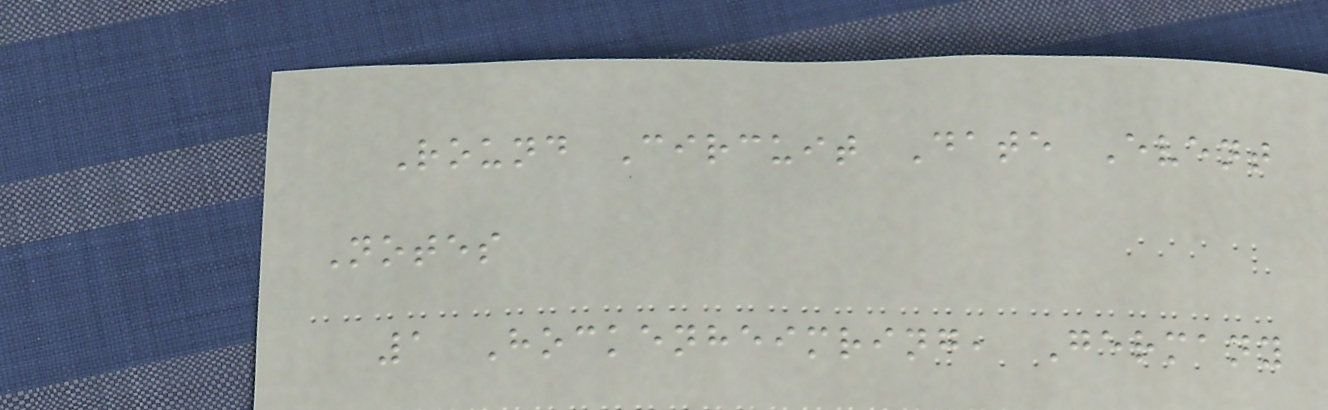Round Circuit Date Event
Notes
1 Hockenheimring, Germany
